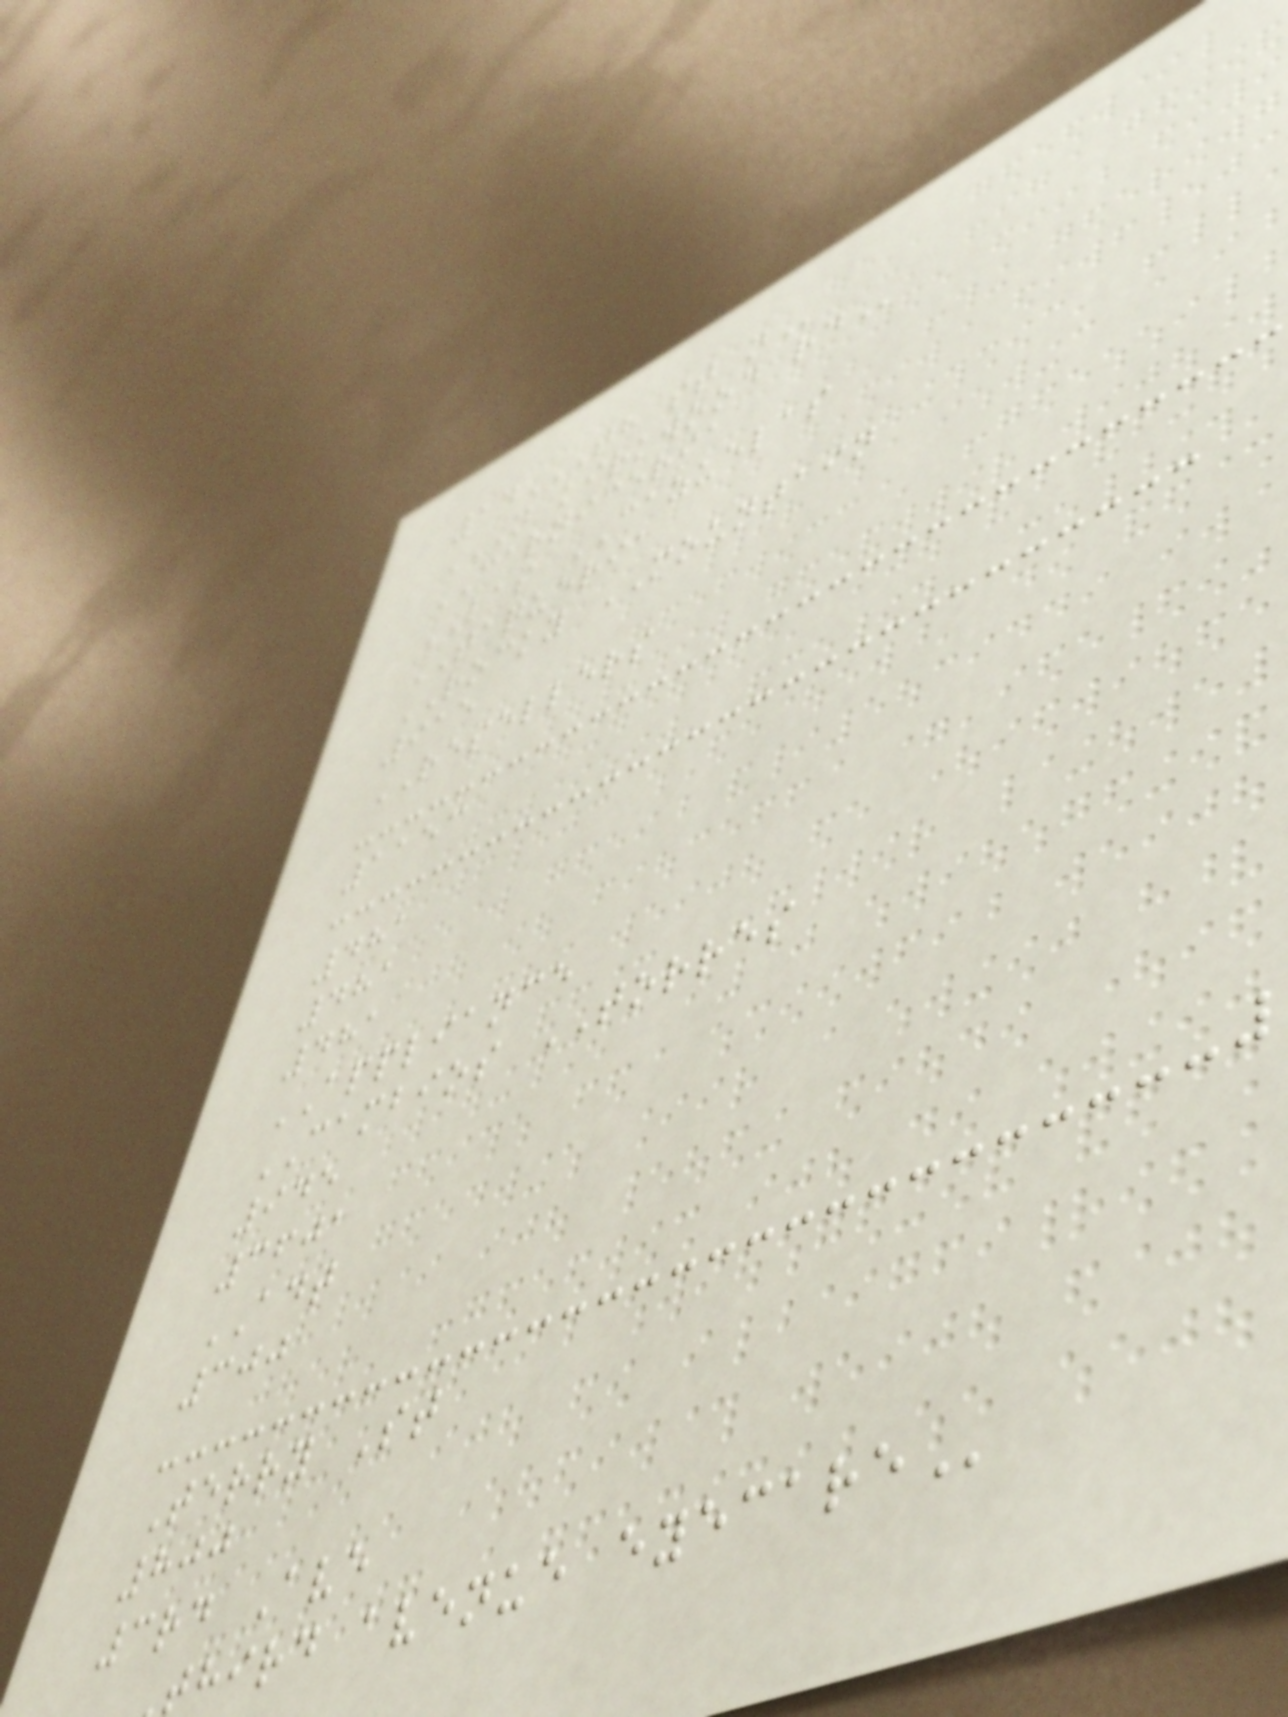14TH ST N
N KIRKWOOD RD
CARNICERIA
LAS CAZUELAS
TAQUERIA
ROCKY MOUNTAIN
915
RESELLERS
1153
481
481
481
APPLIANCE
CAMBIOS TORRES
945
3601
ADT
300
Terry St
800
3rd Ave
third avenue
